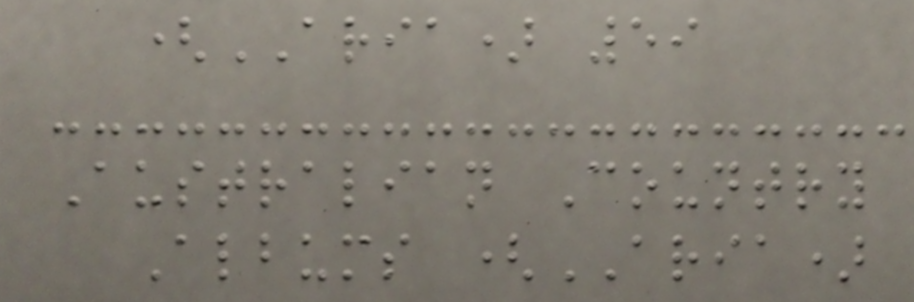(ARIA) 59
Australian Country
Albums (ARIA)
